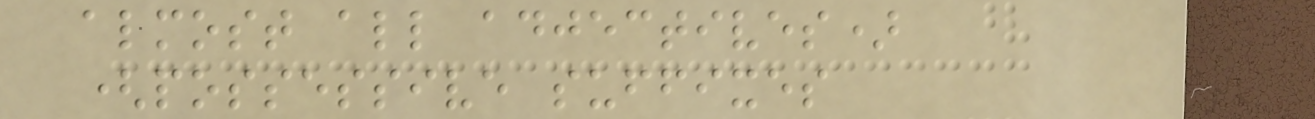almost all adjectives)
(possessive suffixes
